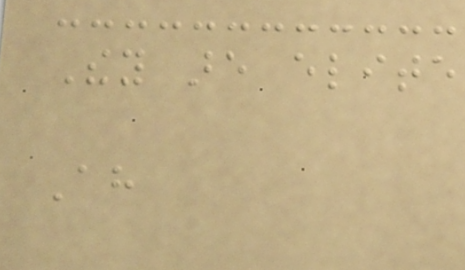They are elite
Ah
